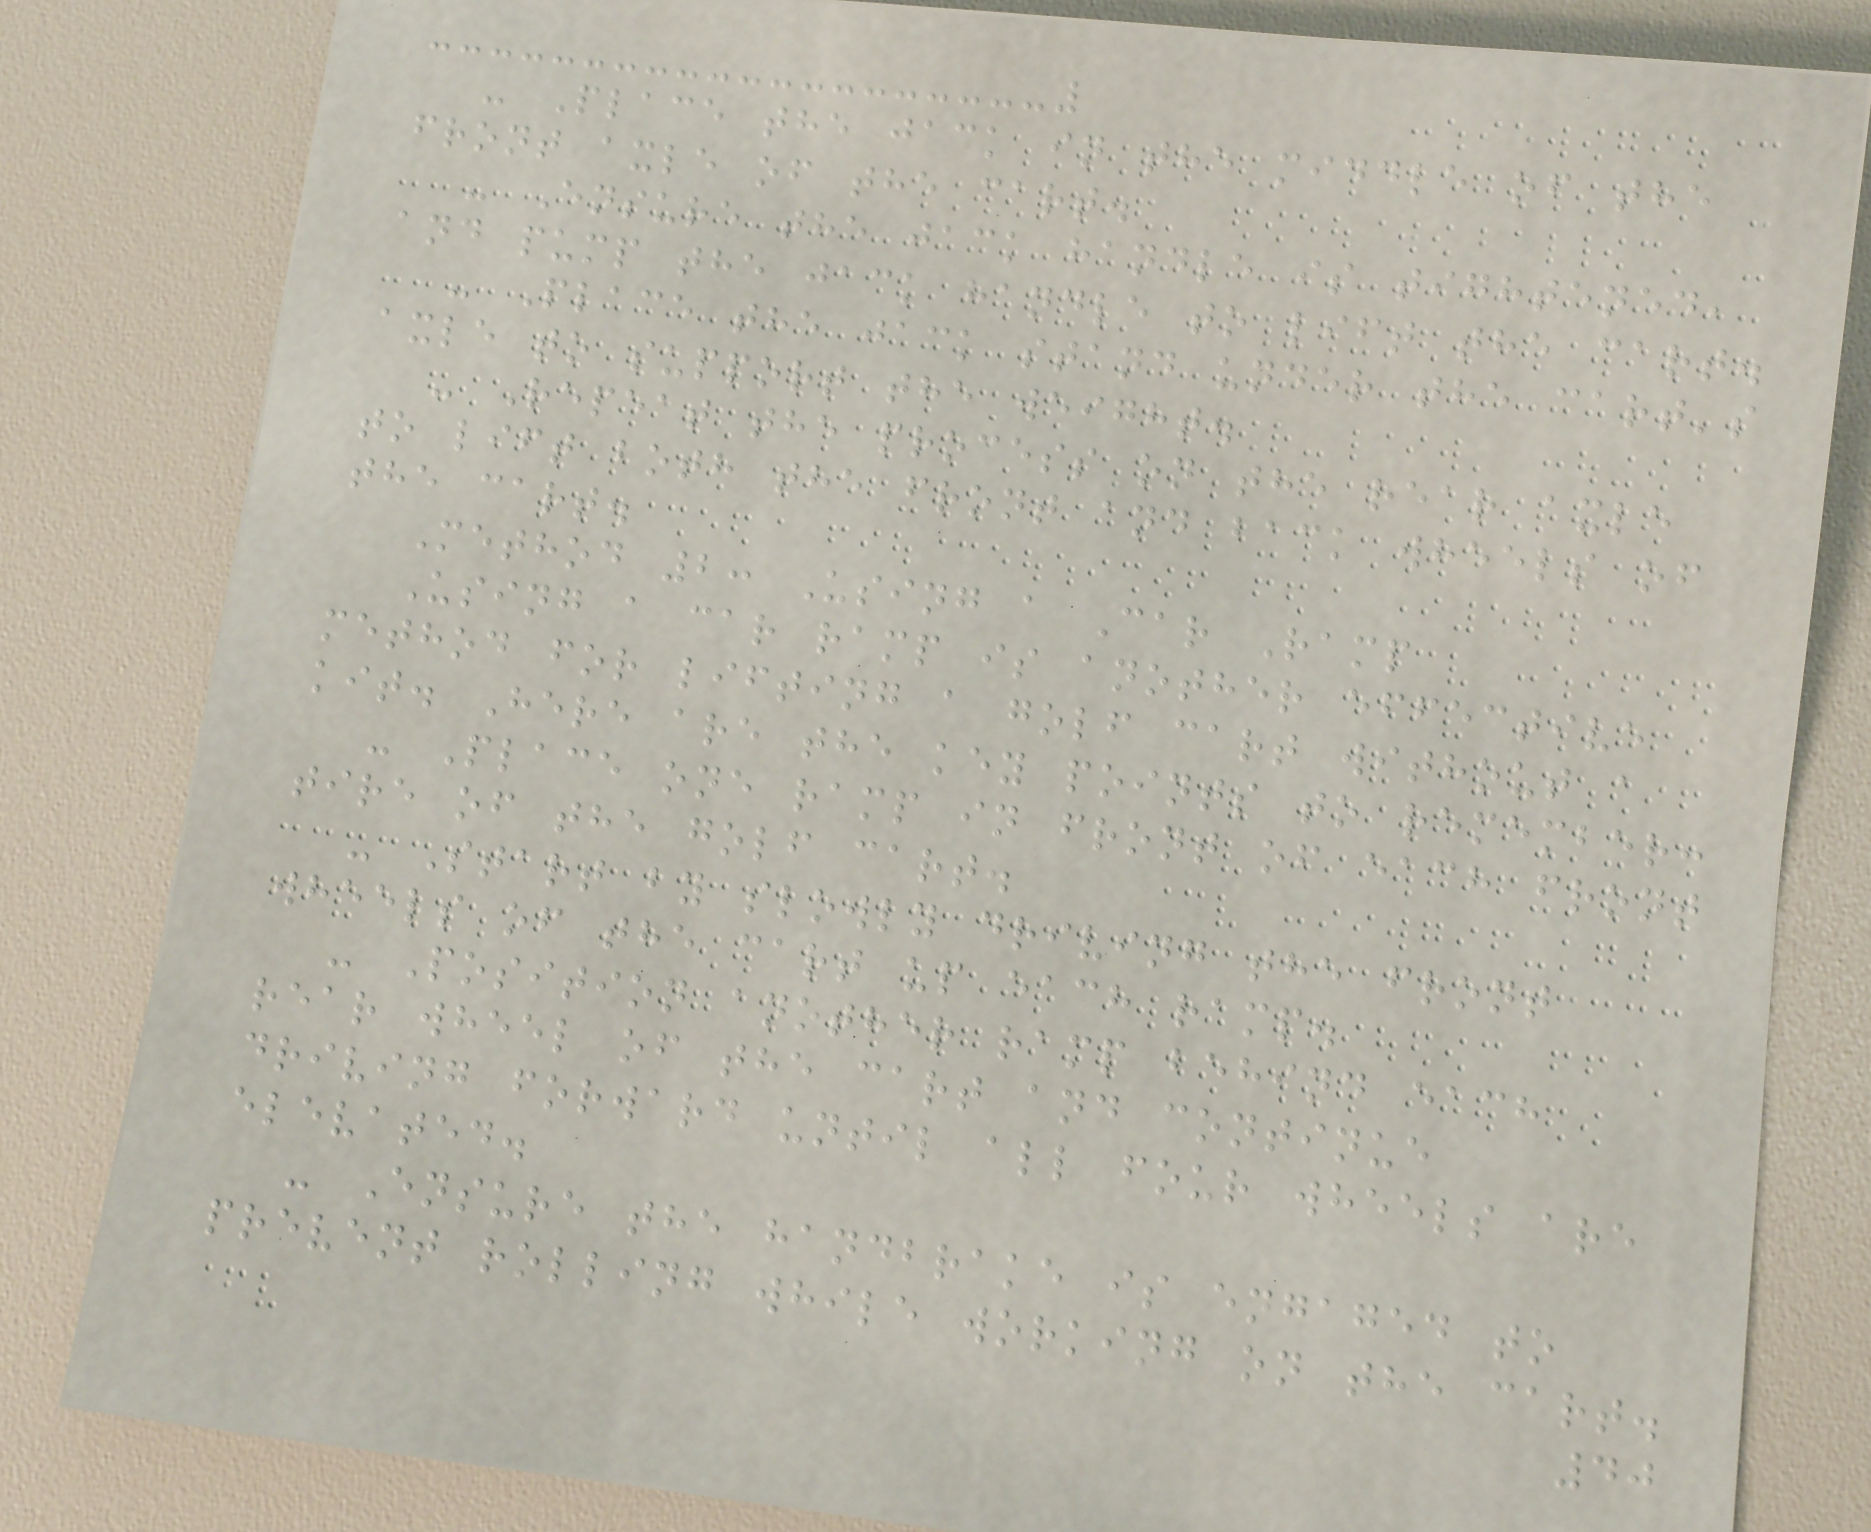- Place the jack in the middle of the
front axle of the cart.
- Ensure the jack handle is tightened,
and pump the jack handle to lift the cart.
- Place the jack stand under the cart's
axle to support the weight.
- Repeat the process on the rear axle
to lift both the front and back wheels of
the cart.
Method 2: Using a Car Ramp
Using a car ramp is another effective
method for lifting a golf cart without a
kit. Here are the key points to remember:
- Place one ramp in front of each front
tire of the golf cart.
- Start by slowly driving the front
wheels of the cart up each ramp.
- Position another ramp behind each
rear wheel of the cart and continue
driving forward until all four wheels are
elevated.
- Ensure the handbrake is engaged to
prevent rolling while working on the cart.
40
